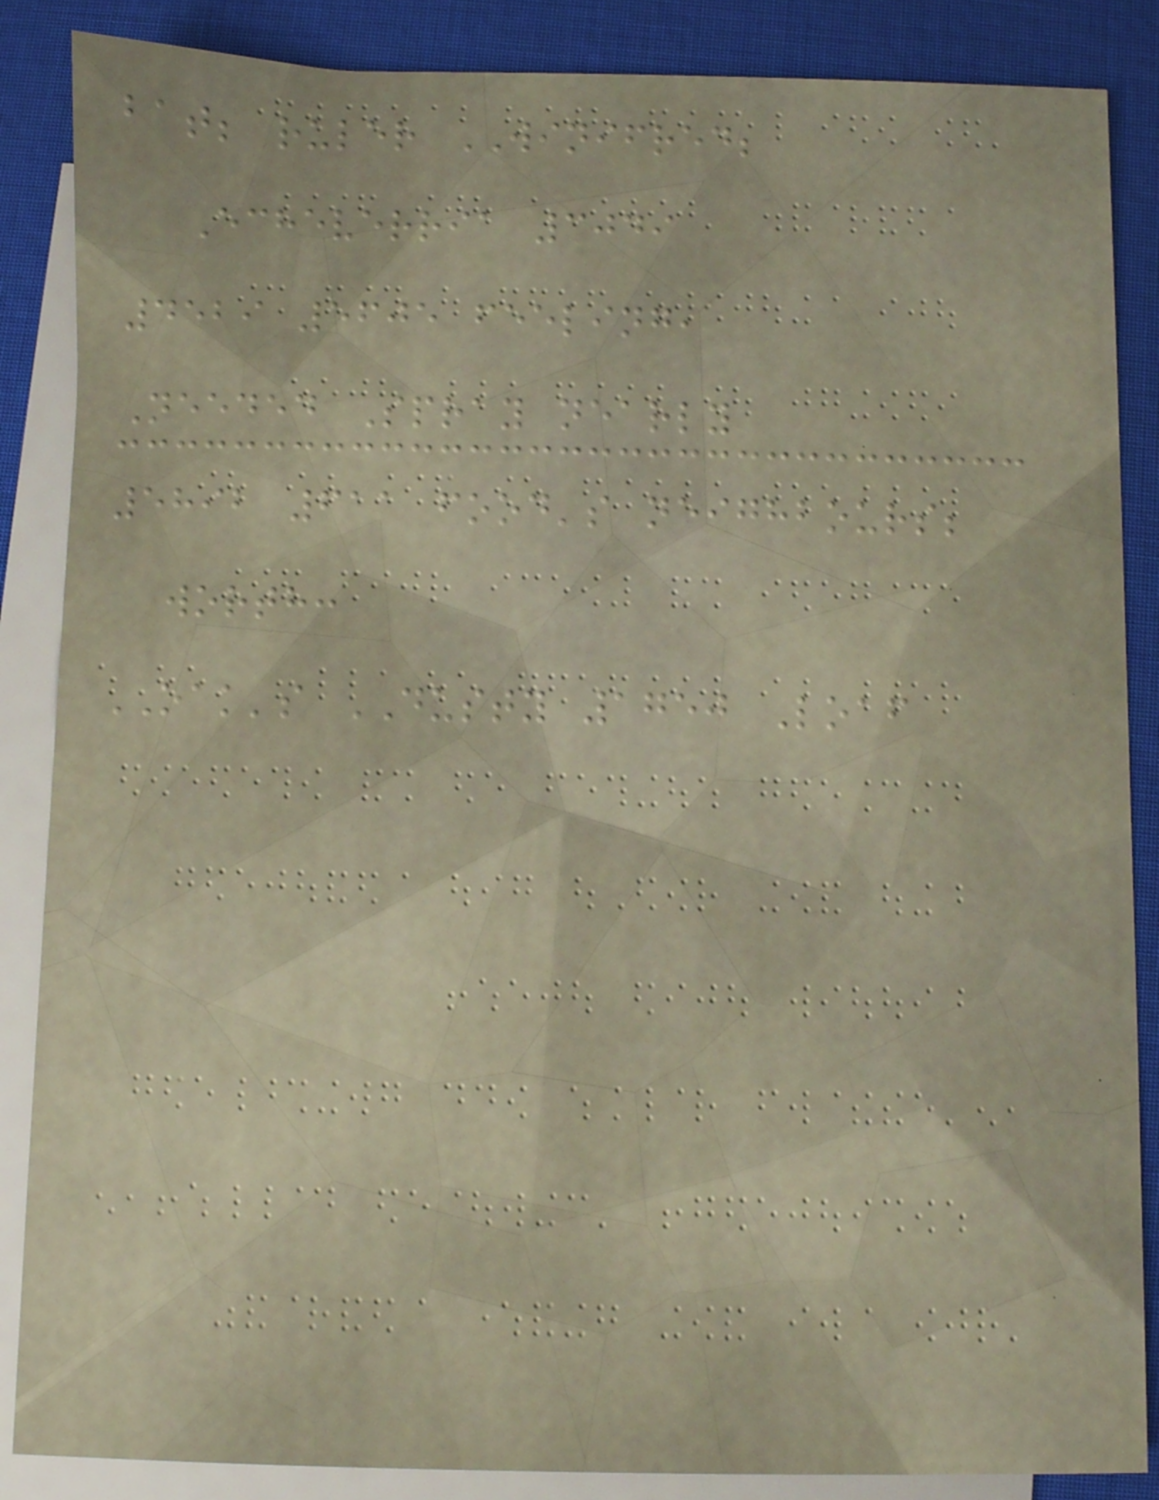bat; ruler WINIFRED;
Echeverria 3049
4529 5605 feeling,
Needed Spray nearly
5892 611 food's neighbours;
worth:
OAK's DUSTY 1750 Loaf
